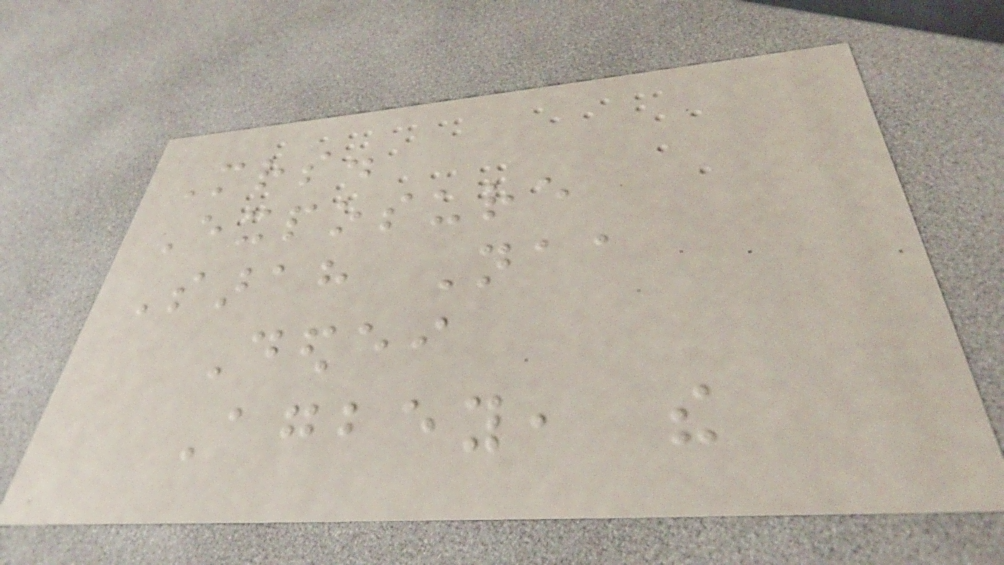Mrs.
Exposure
Sarah Naa
Dedei
Agbey, the
